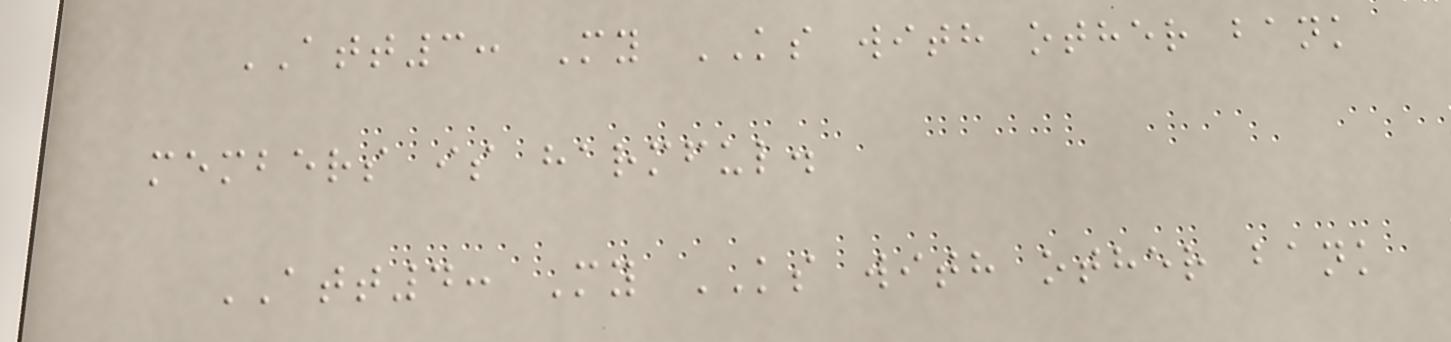ATT3: My KS with other bank
members is harmful.
ATT4: My KS with other bank
